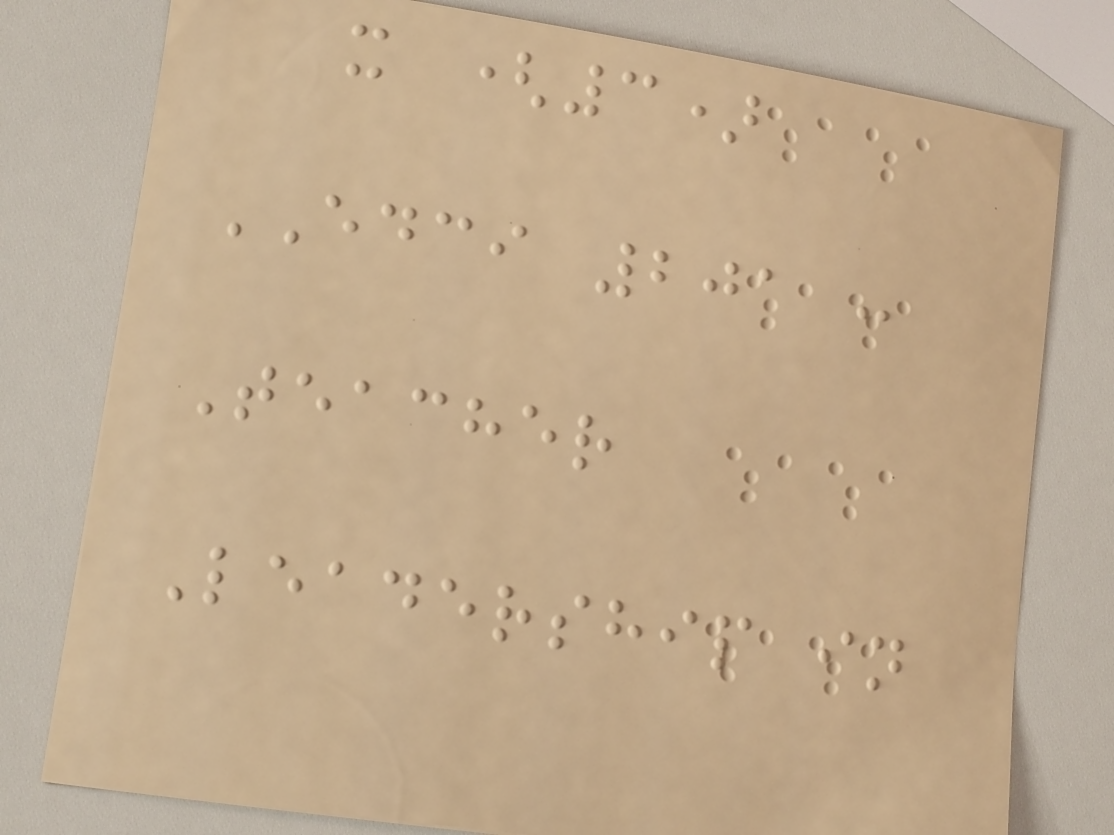x (3)
EDCI 201 :
Teacher
Leadership in
